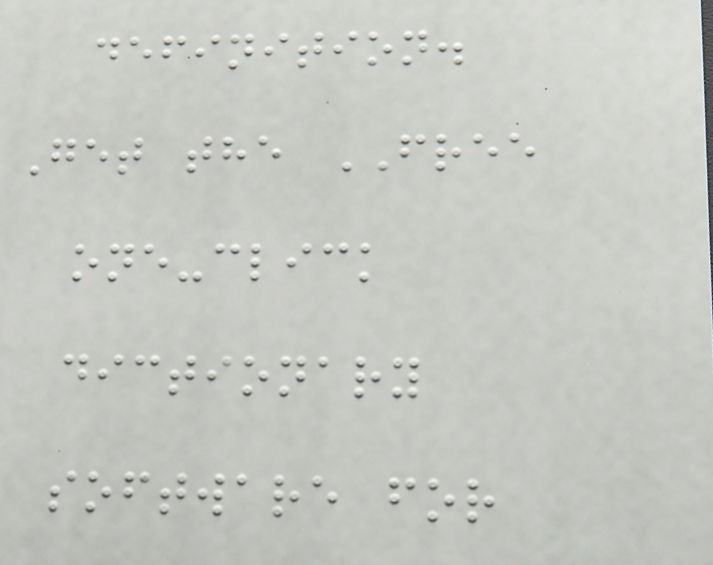definition.
Get the FREE
one-click
dictionary
software for
